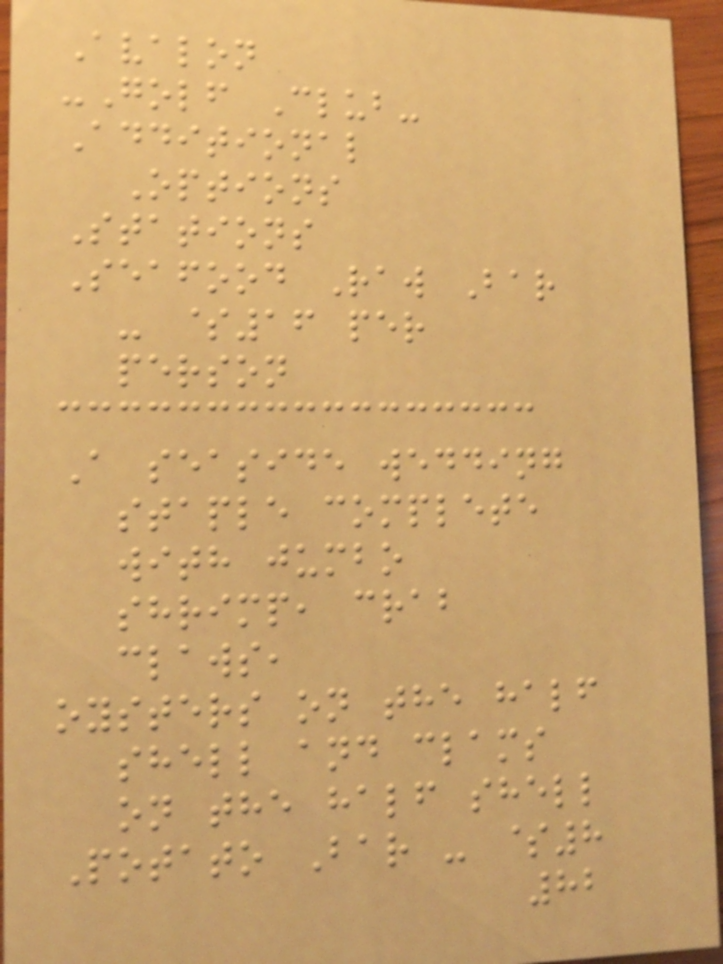Avalon
-Golf Club-
Additional
Options
Stations
Seafood Raw Bar
- $16 per
person
A seaside wedding
staple complete
with jumbo
shrimp, crab
claws,
oysters on the half
shell and clams
on the half shell
Potato Bar - $8
82
